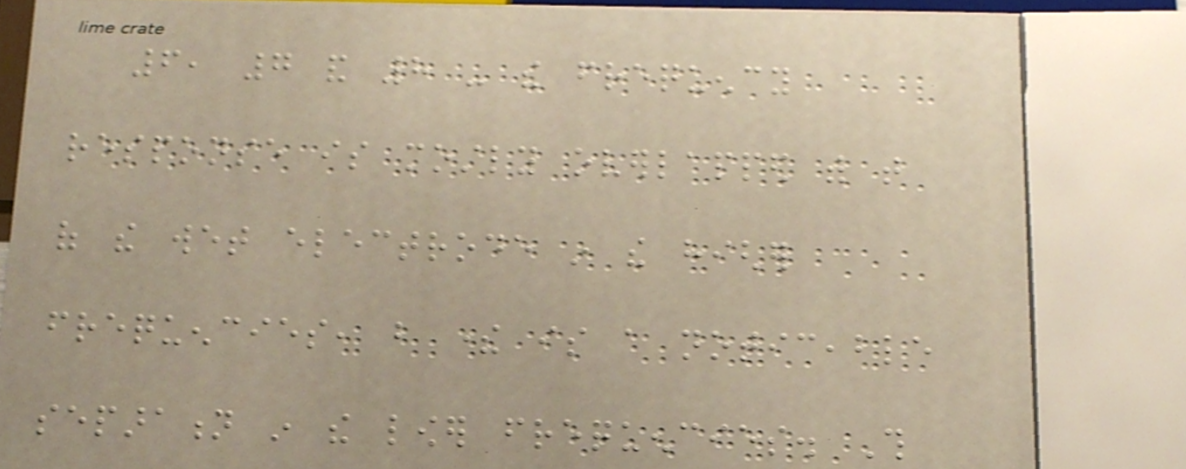6, 7 and 8 - the frequency
response is mostly overlapped with that
of the wet electrode in the higher
frequencies, but there is a noticeable
separation in the lower frequencies. This
